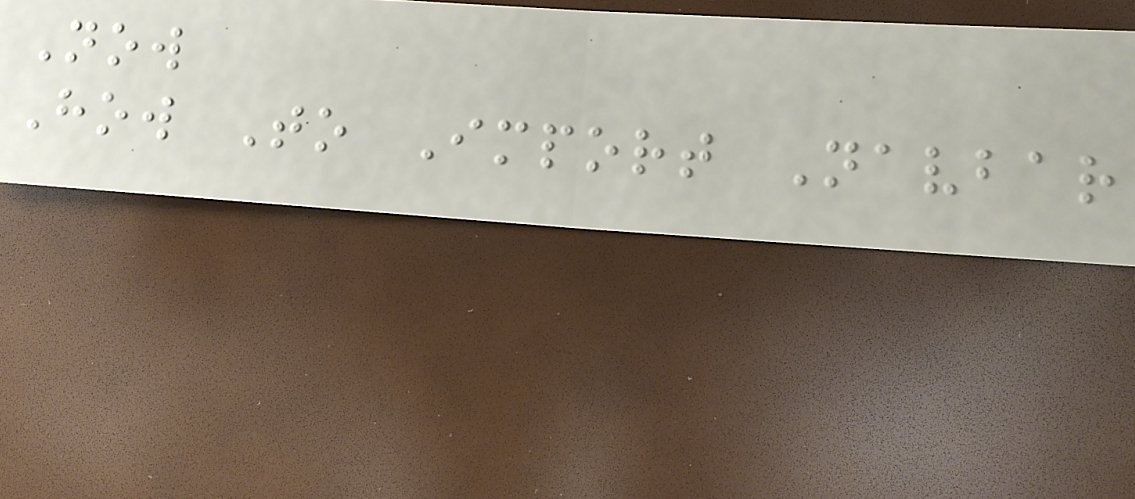Now
How To Import Navbar
